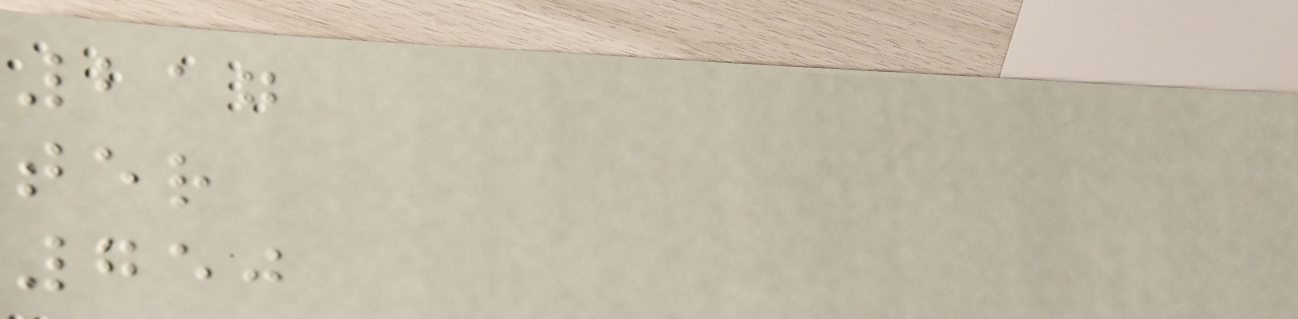217
ter
750
